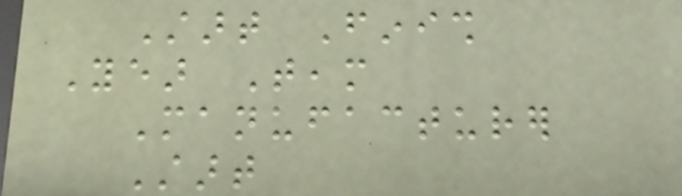Start Finish
Year Team
Manufacturer
Start
